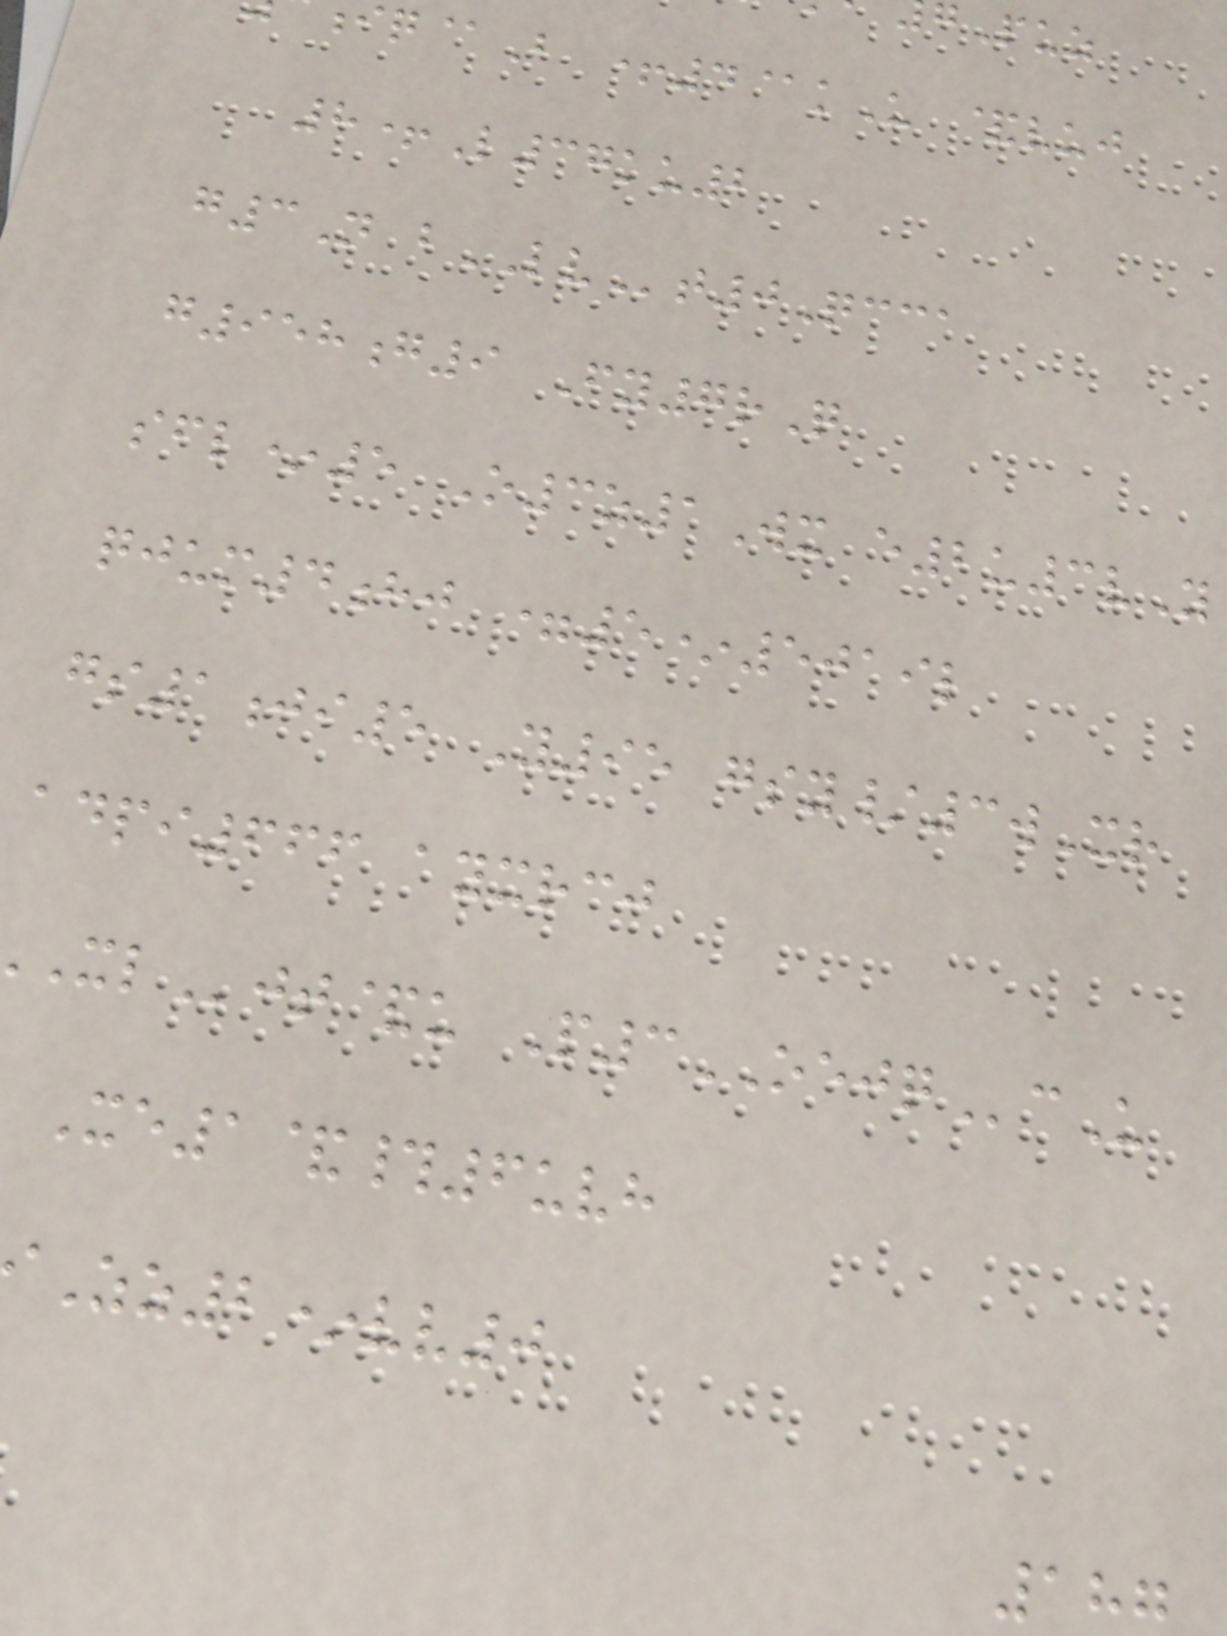iq@B +4@kU &vuj
8+L37ku2
g3N bLVt0Qcca
g958g9 Fy7rQ
sfl*5 O3z1Wx e2u3vY
qjum4hj =5*5019l
gs1ji5 Y95 gsy/3wXr
adpi666 ayxrcj
jt&u P3OEJQcU
Xe1&#6uvh
Zz2*vv0
